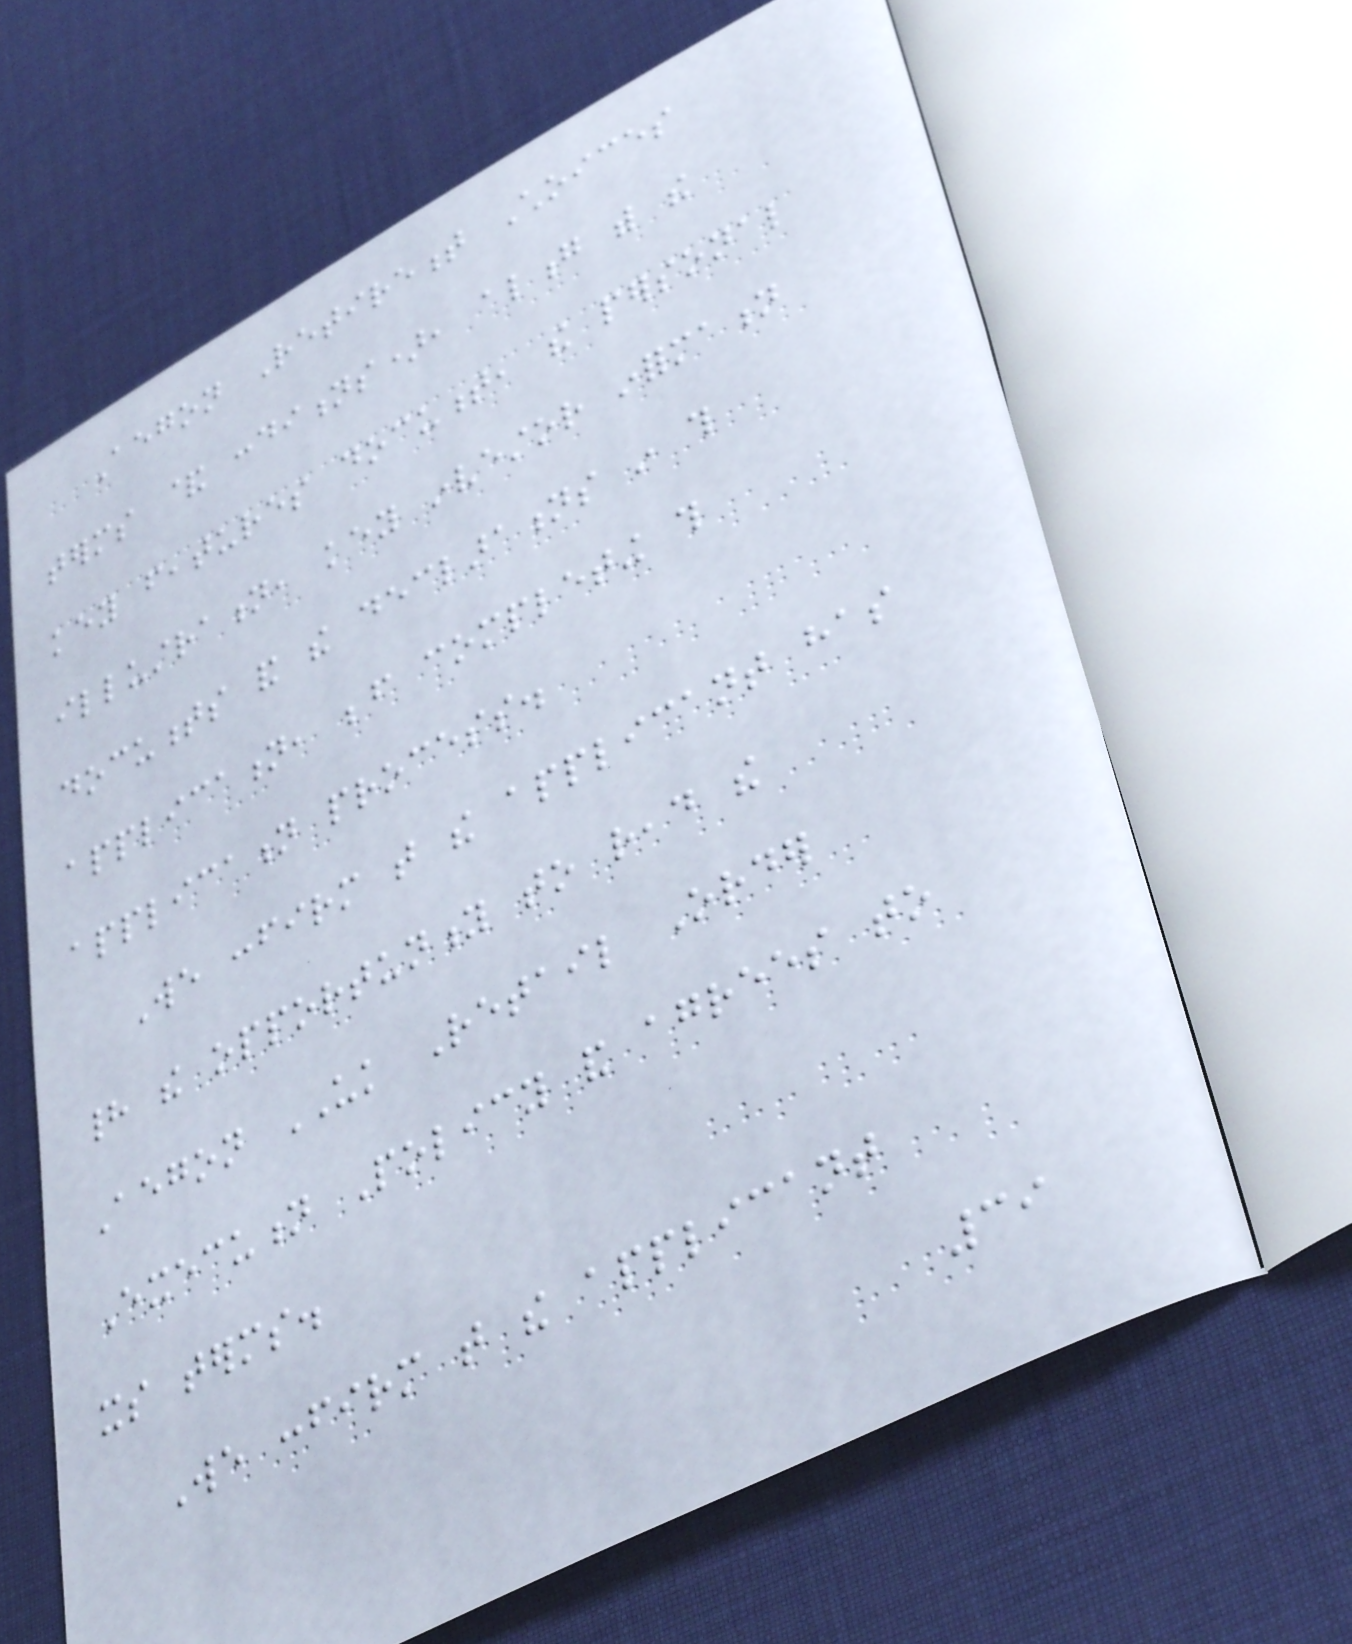Aegon Retirement Choices
terms & conditions), along with the
key features document, the personal
illustration, key investor information
documents and the declarations in this
application, before completing this
application process.
We confirm that the applicant has
had the opportunity to read the
Aegon UK Retail Order
Execution Policy and agrees to
its terms.
We confirm that the applicant
39
